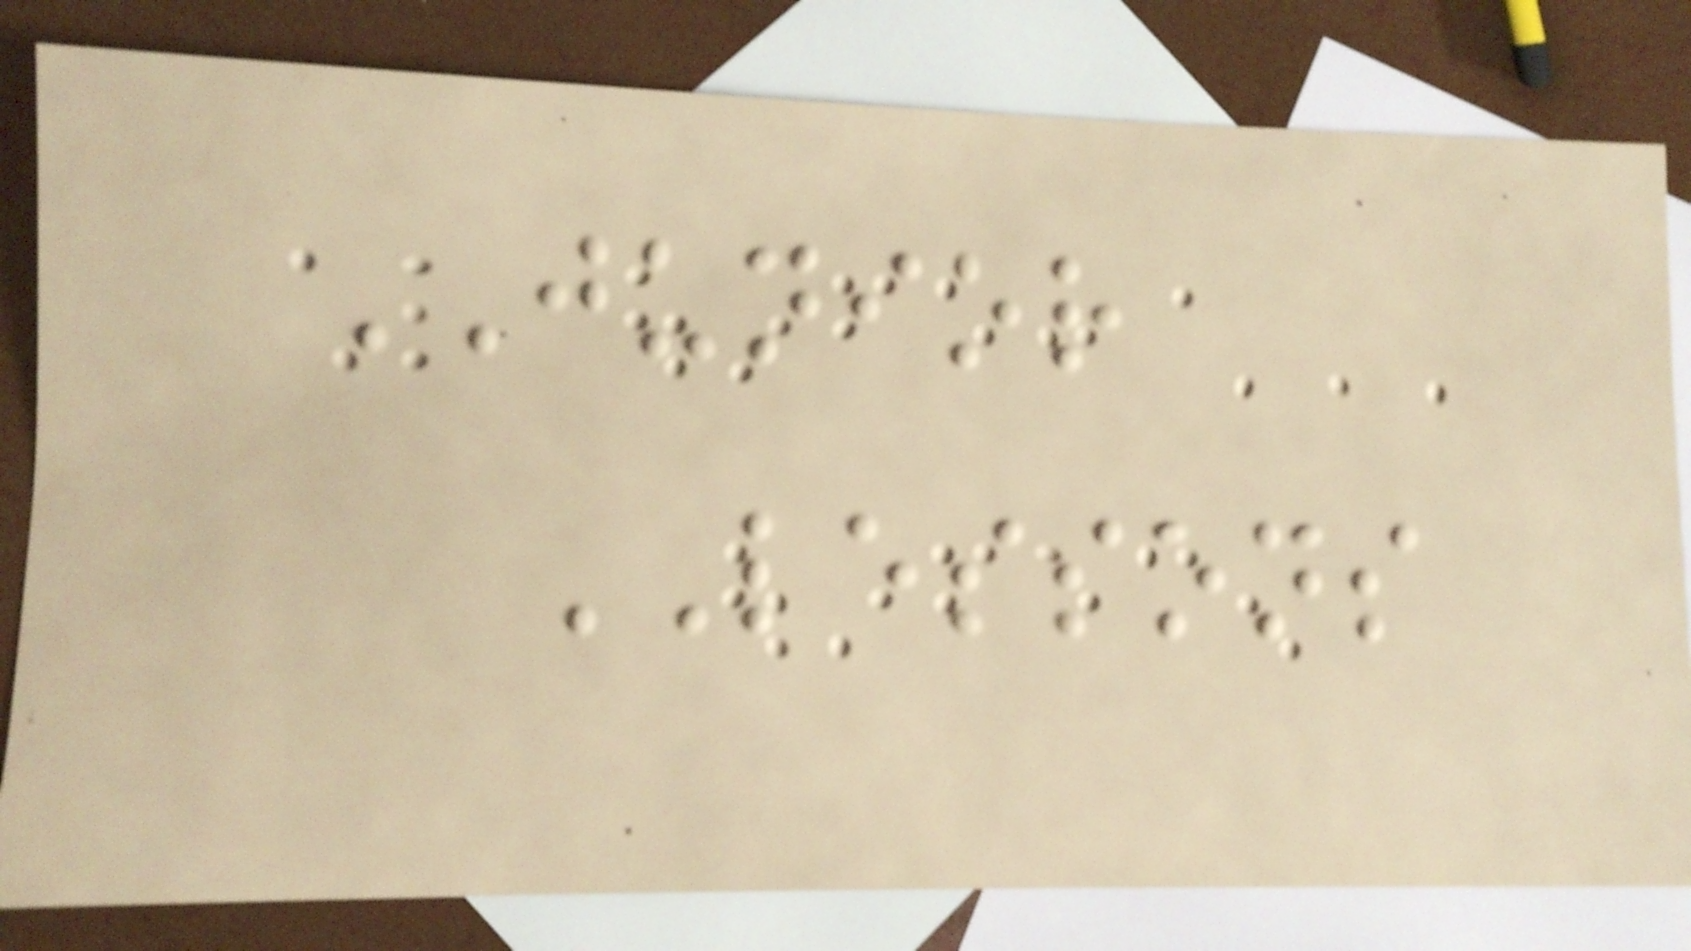JUNIOR
LESSONS
